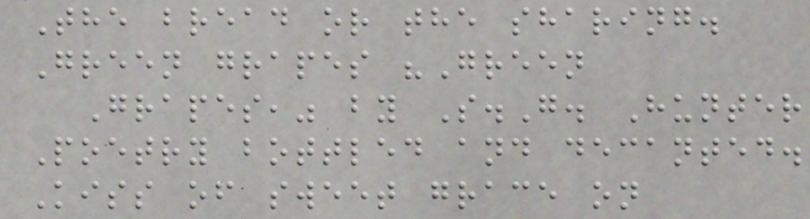The bread or the sharing.
Green grapes "Green
Grapes," by S.G. Hunter
Poetry bottled and decanted.
Kiss of sweet grace on
